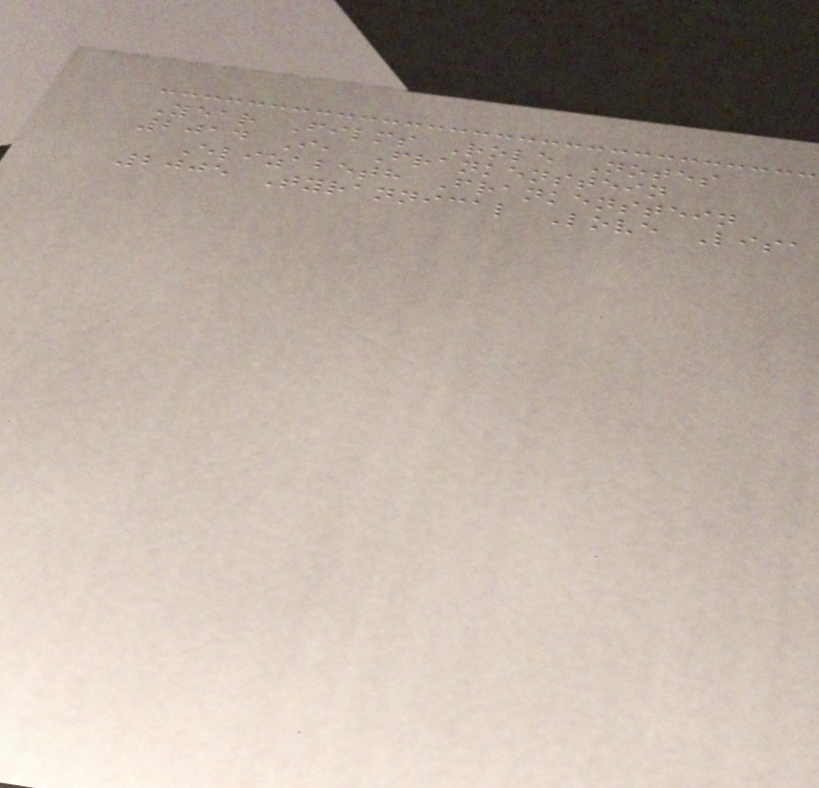Year Films Role Notes
2014 I, Frankenstein
Elizabeth Frankenstein
2005 Tyrannical Love Lisa
